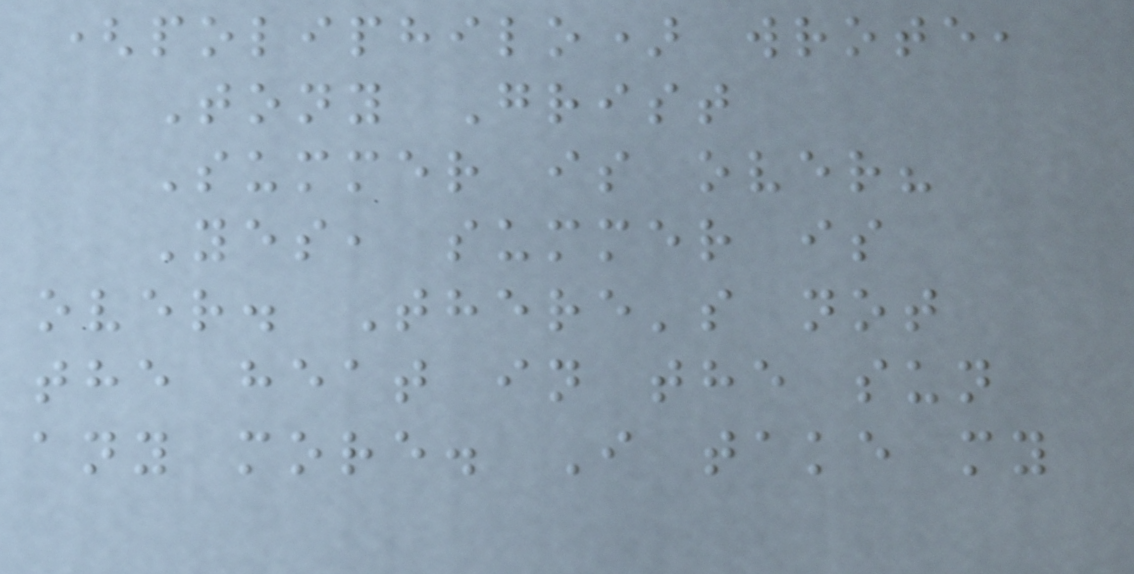(poliphilo) wrote,
Tony Grist
Summer is over?
Yes, summer is
over. There's not
the heat in the sun
any more. I take my
